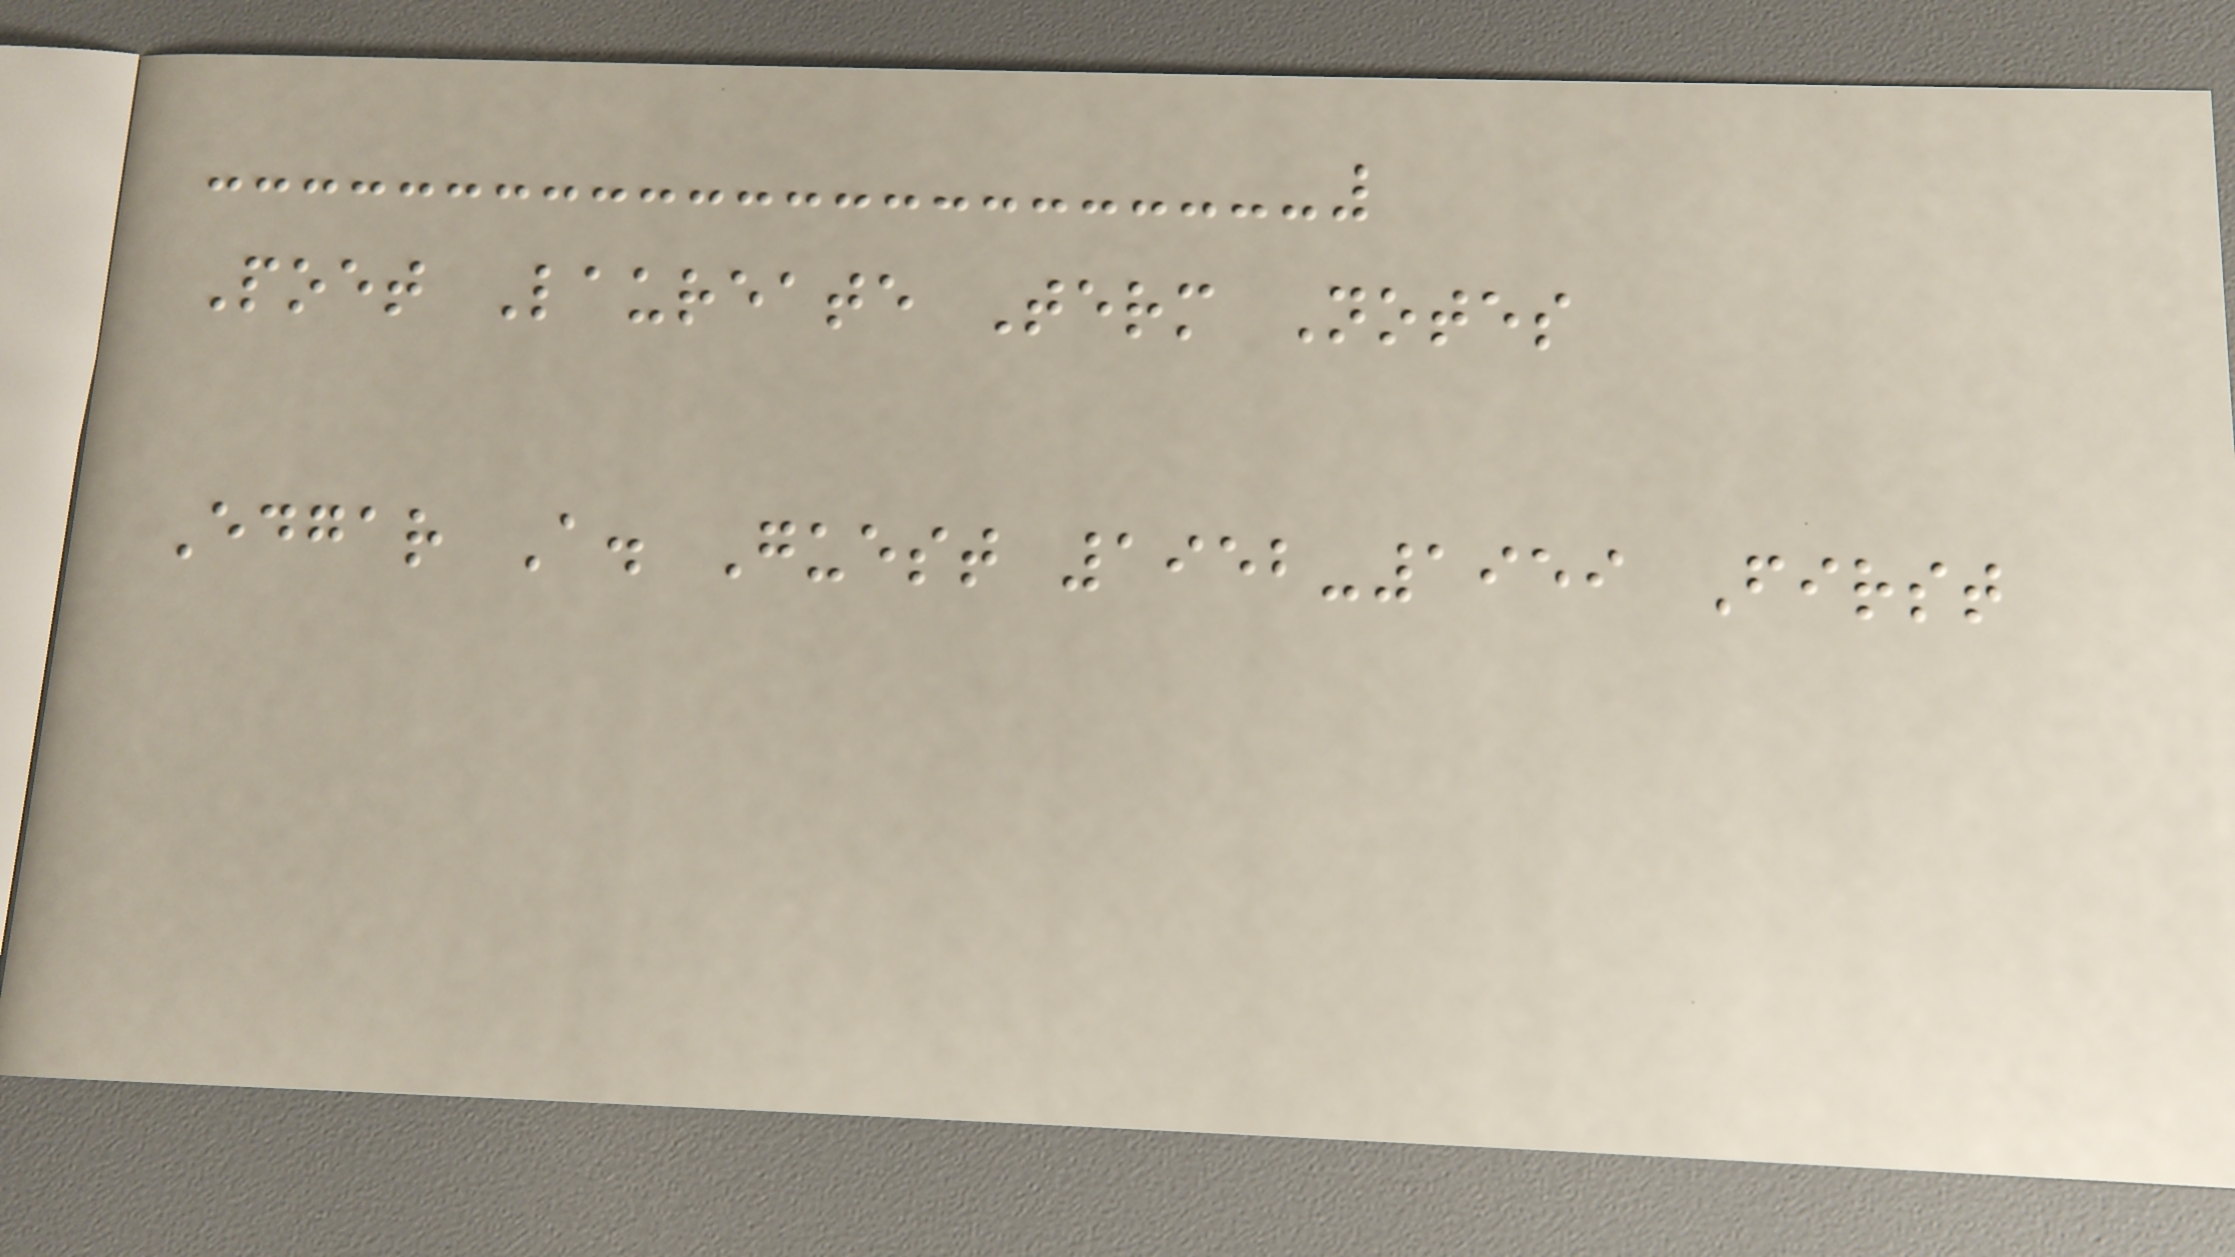Poet Laureate Term Notes
Edgar A. Guest 1952-1959 First
